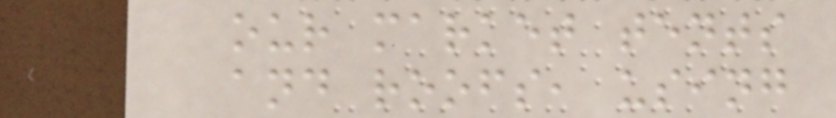our market tents
and roofs, using
